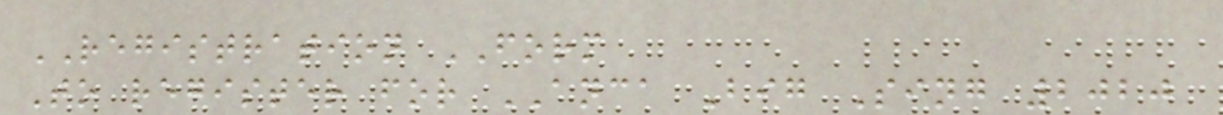REGISTRATION FORM
To register for ANCA Big Sing 2020
